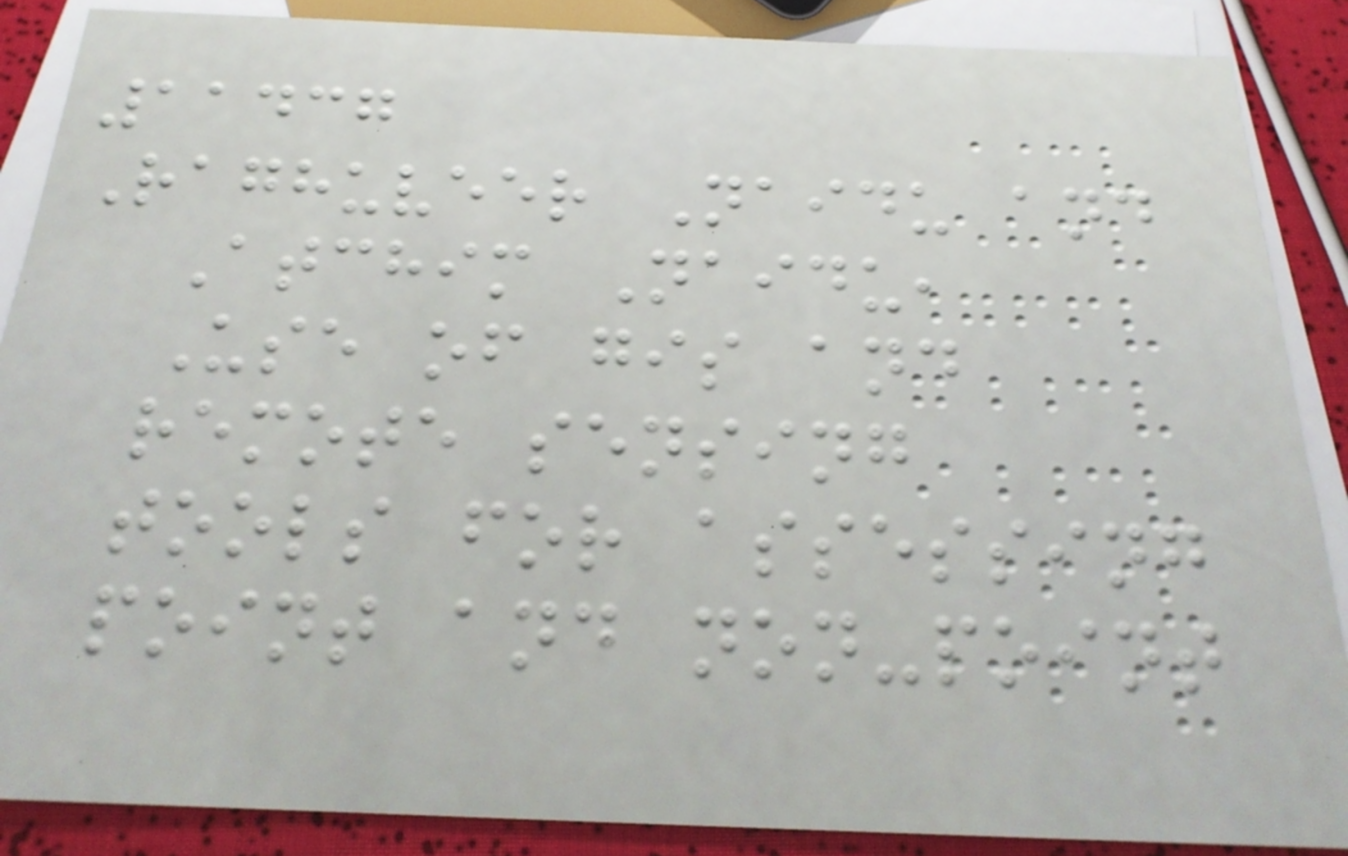11437
Raghuveer Naidu and
Atchim Naidu,
Use of gis and
remote sensing
tools for assessing
point and non-point
